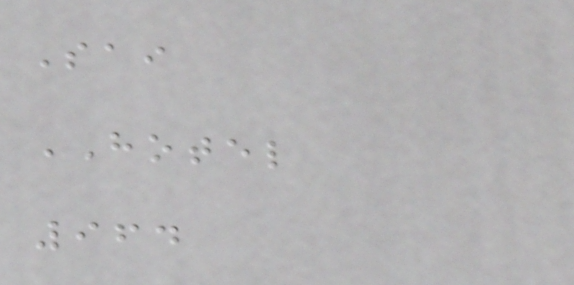Sai
HOTEL
964
